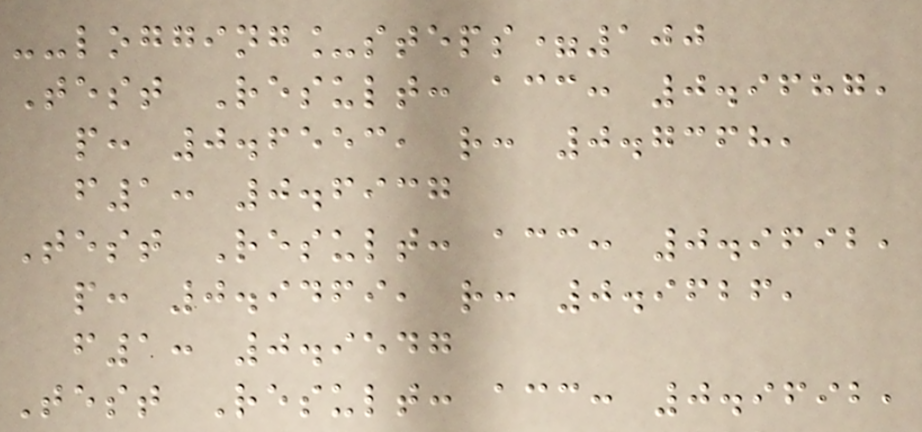--logging_steps=100
Test Result: acc: 0.9687,
p: 0.6553, r: 0.7368,
f1: 0.6937
Test Result: acc: 0.9692,
p: 0.9469, r: 0.9626,
f1: 0.9547
Test Result: acc: 0.9692,
